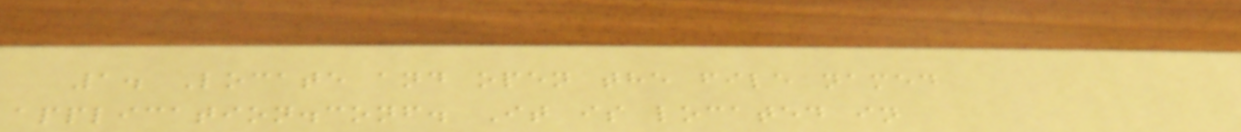1. Locate and open the file named
application.conf. It is located in
